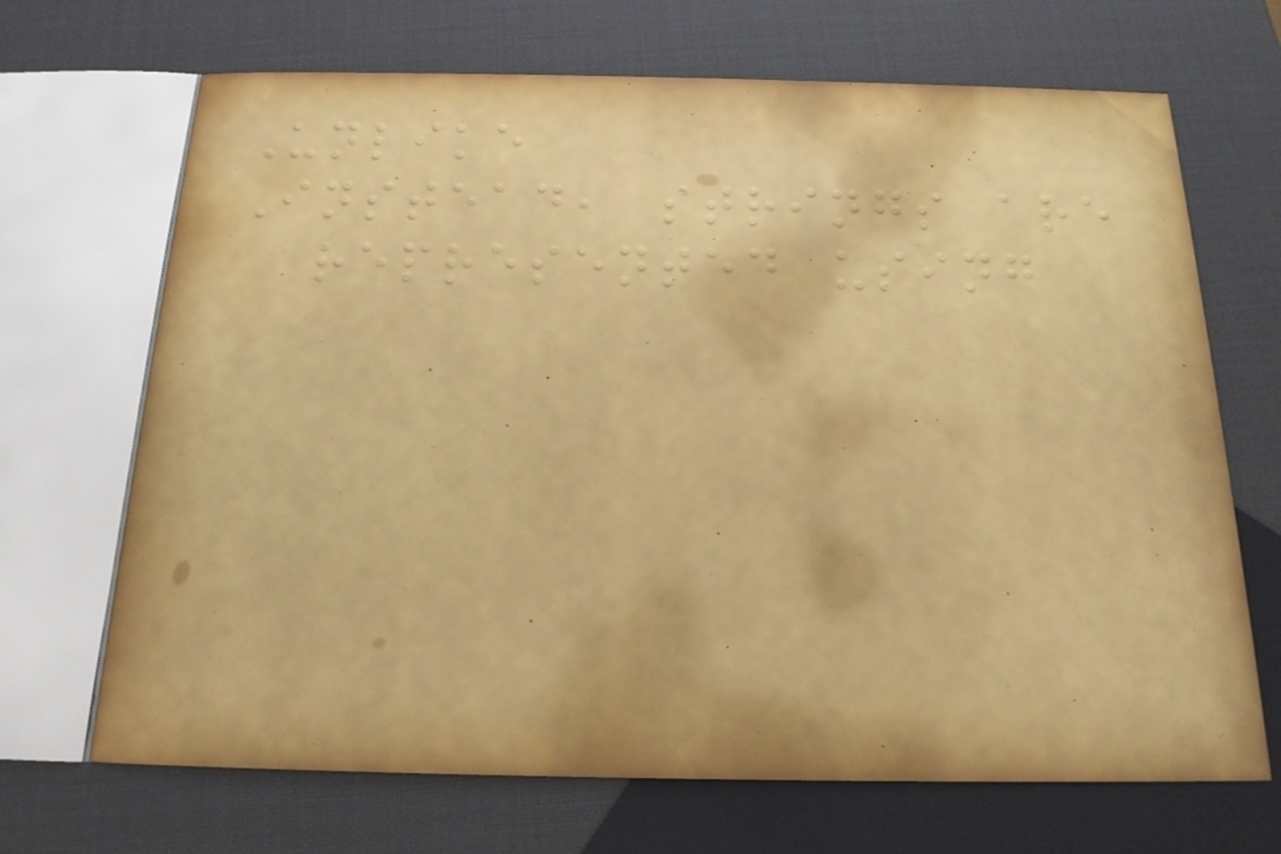Unlike
Instead, strings are
represented using
